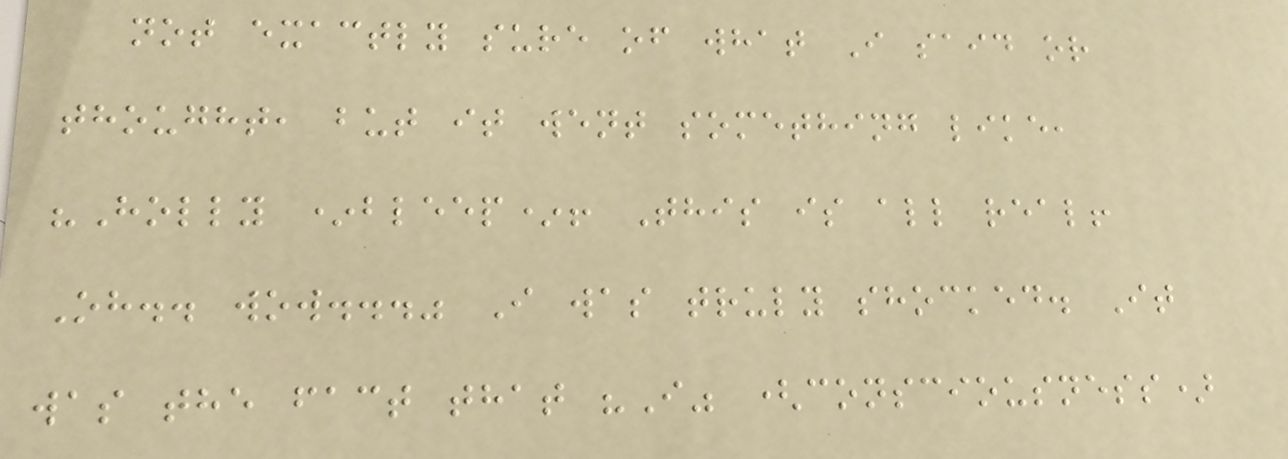not exactly sure of what I said or
thought, but it went something like,
"Holly *bleep*! This is all real!
Oh.. wow..." I was truly shocked. It
was the fact that "I" (consciousness)
